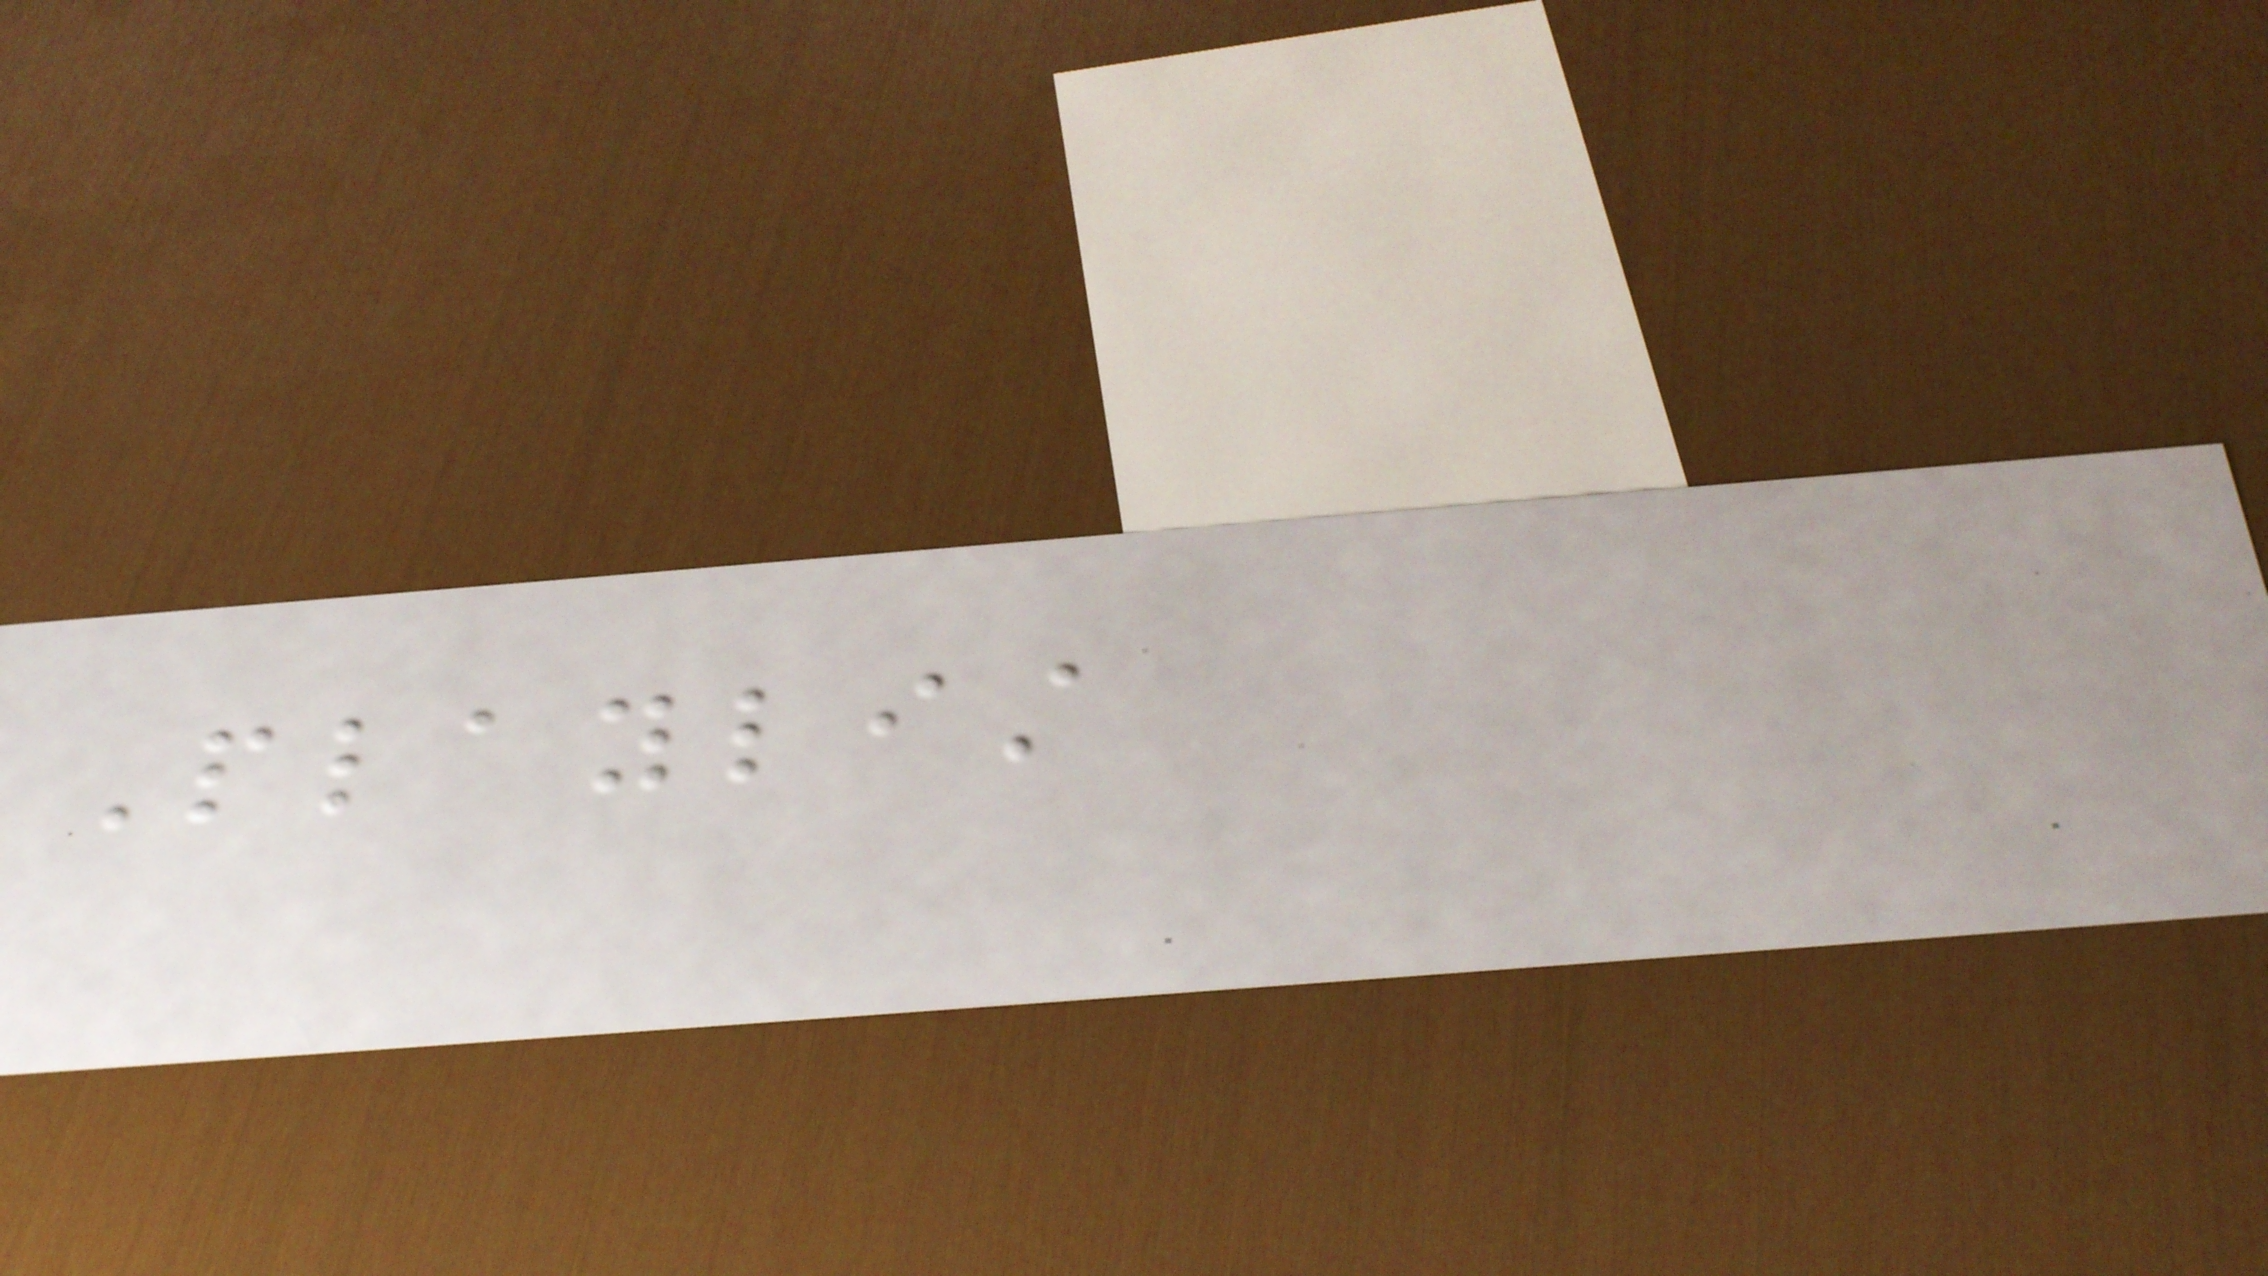Playlist
